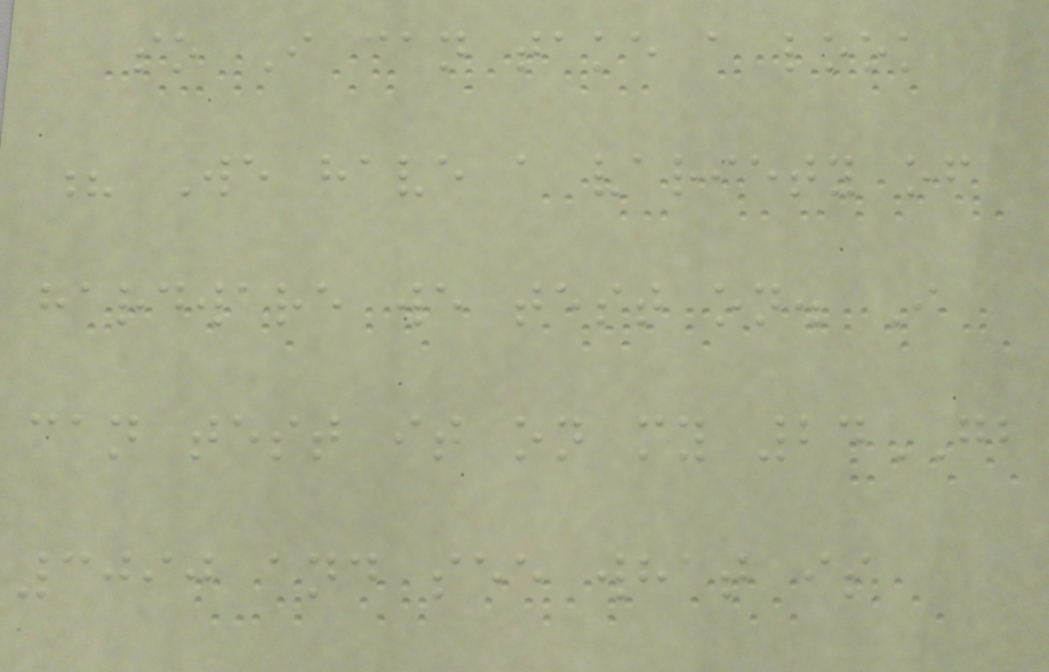so I can take a look
? We have a variety of
hardware we test on. I
can test it on my 24GB
3090 and see what is
